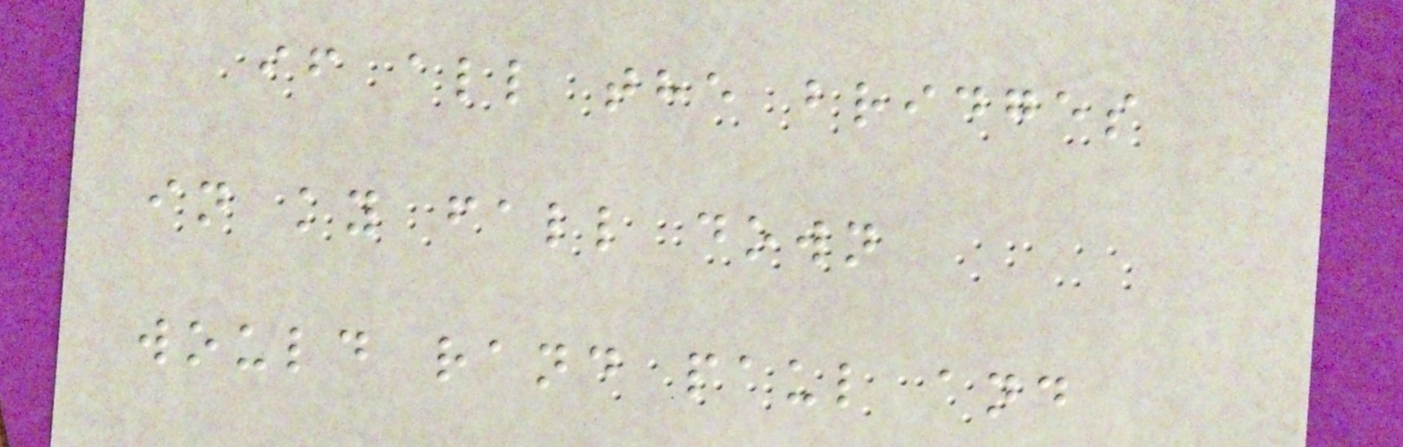if all the bridges
in ky fall down
would rand paul and
